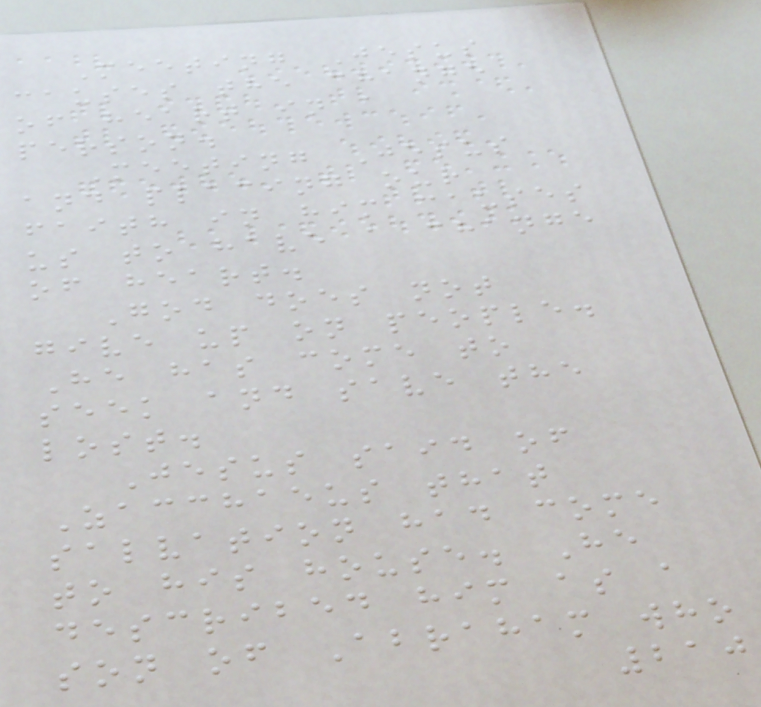Meeting Jesus
causes the change
of heart in a
person.
Meeting Jesus
and placing our
faith in him causes
us to have a change
of heart.
God does not
give up on people.
He has come to
seek and save the
lost.
Jesus said of
Zacchaeus that
salvation had come
to his house. He
described him as a
son of Abraham who
210
